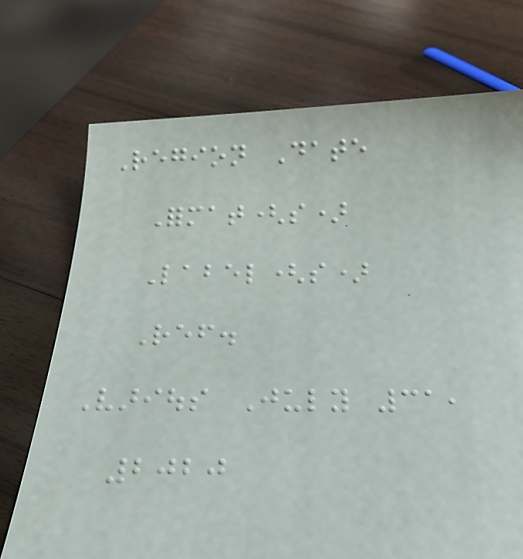Region Date
Format(s)
Label(s)
Ref.
Various July 31,
2020
